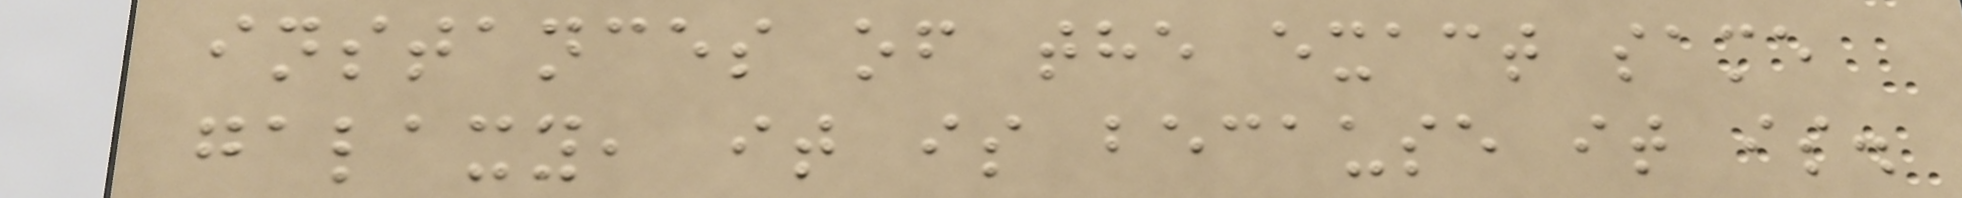instances of the exact same
galaxy, it is because it is.
